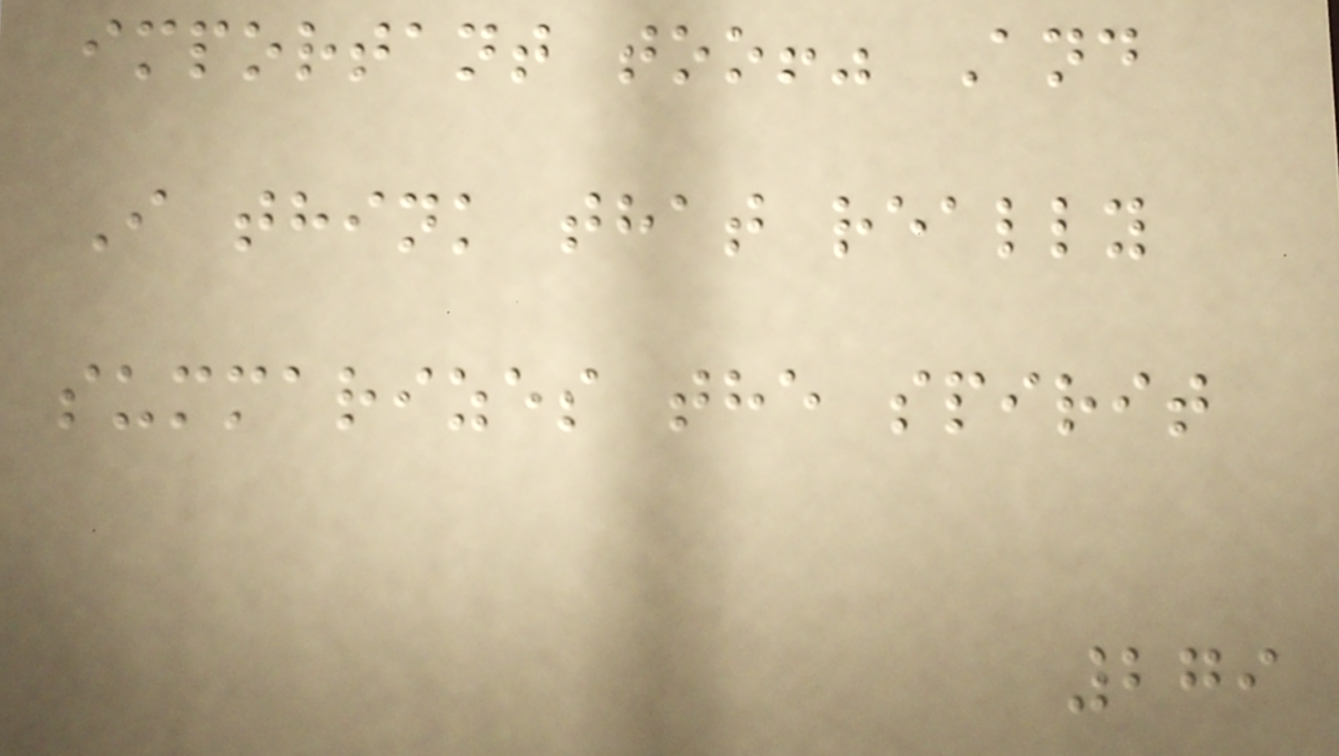important too!" And
I think that really
summarizes the spirit
279
